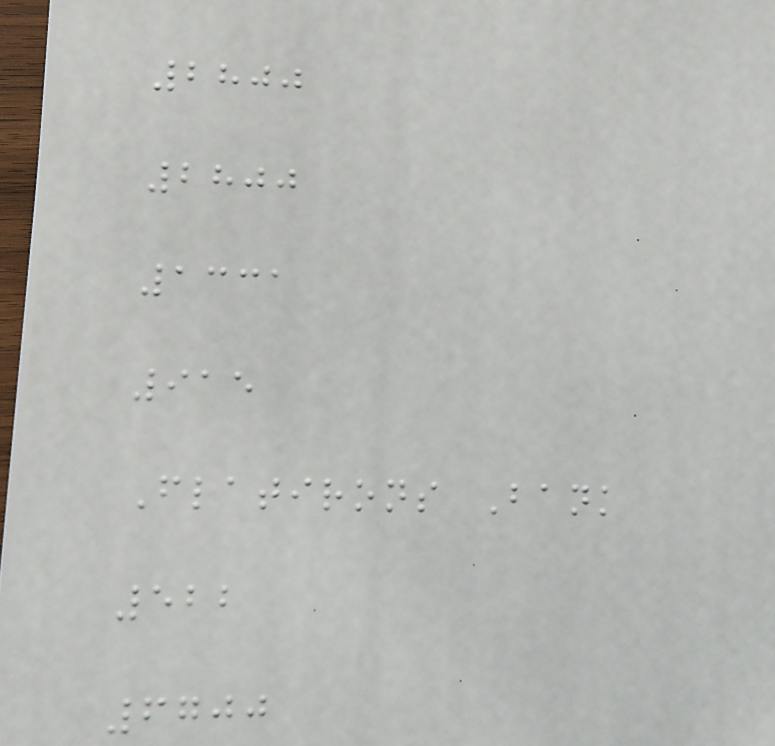2800
2800
1331
915
Flatirons Bank
522
6700
